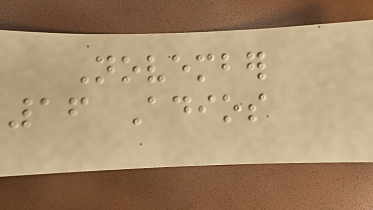November
16 Adios
